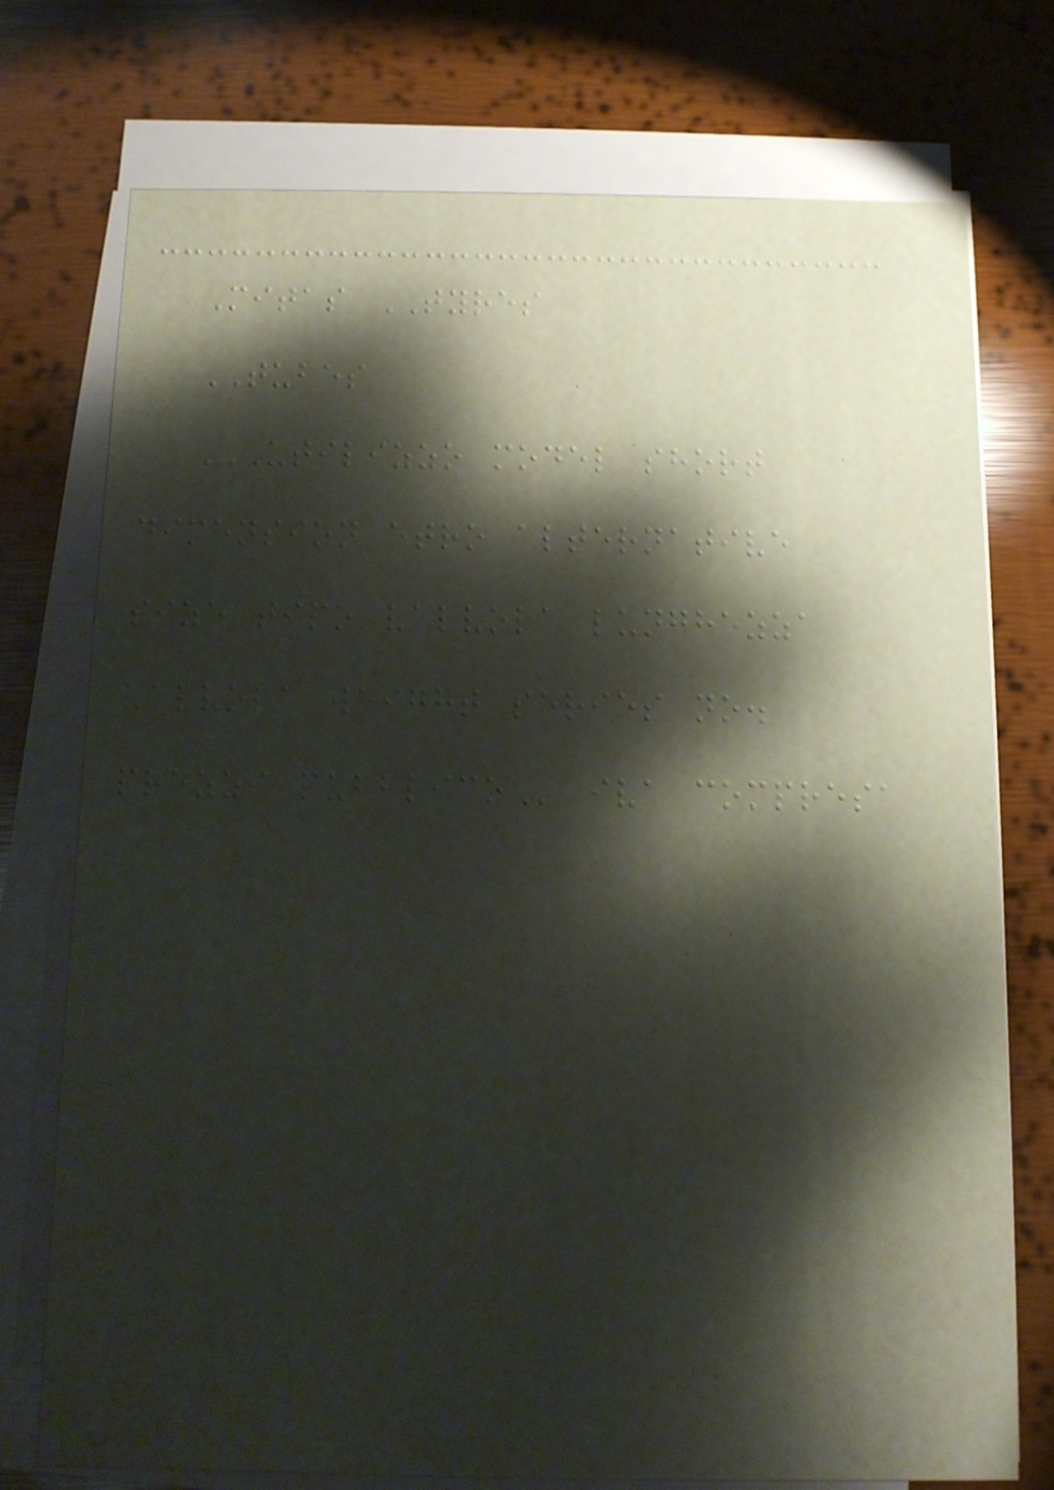Mitas TYRES
TUBES
UTILIZZO MODEL SHORT
DIMENSION ETRO ALTERNATIVE
SIZE TIPO VALVOLA LUNGHEZZA
VALVOLA WEIGHT SERIES NO.
PREZZI PUBBLICO iva compresa
